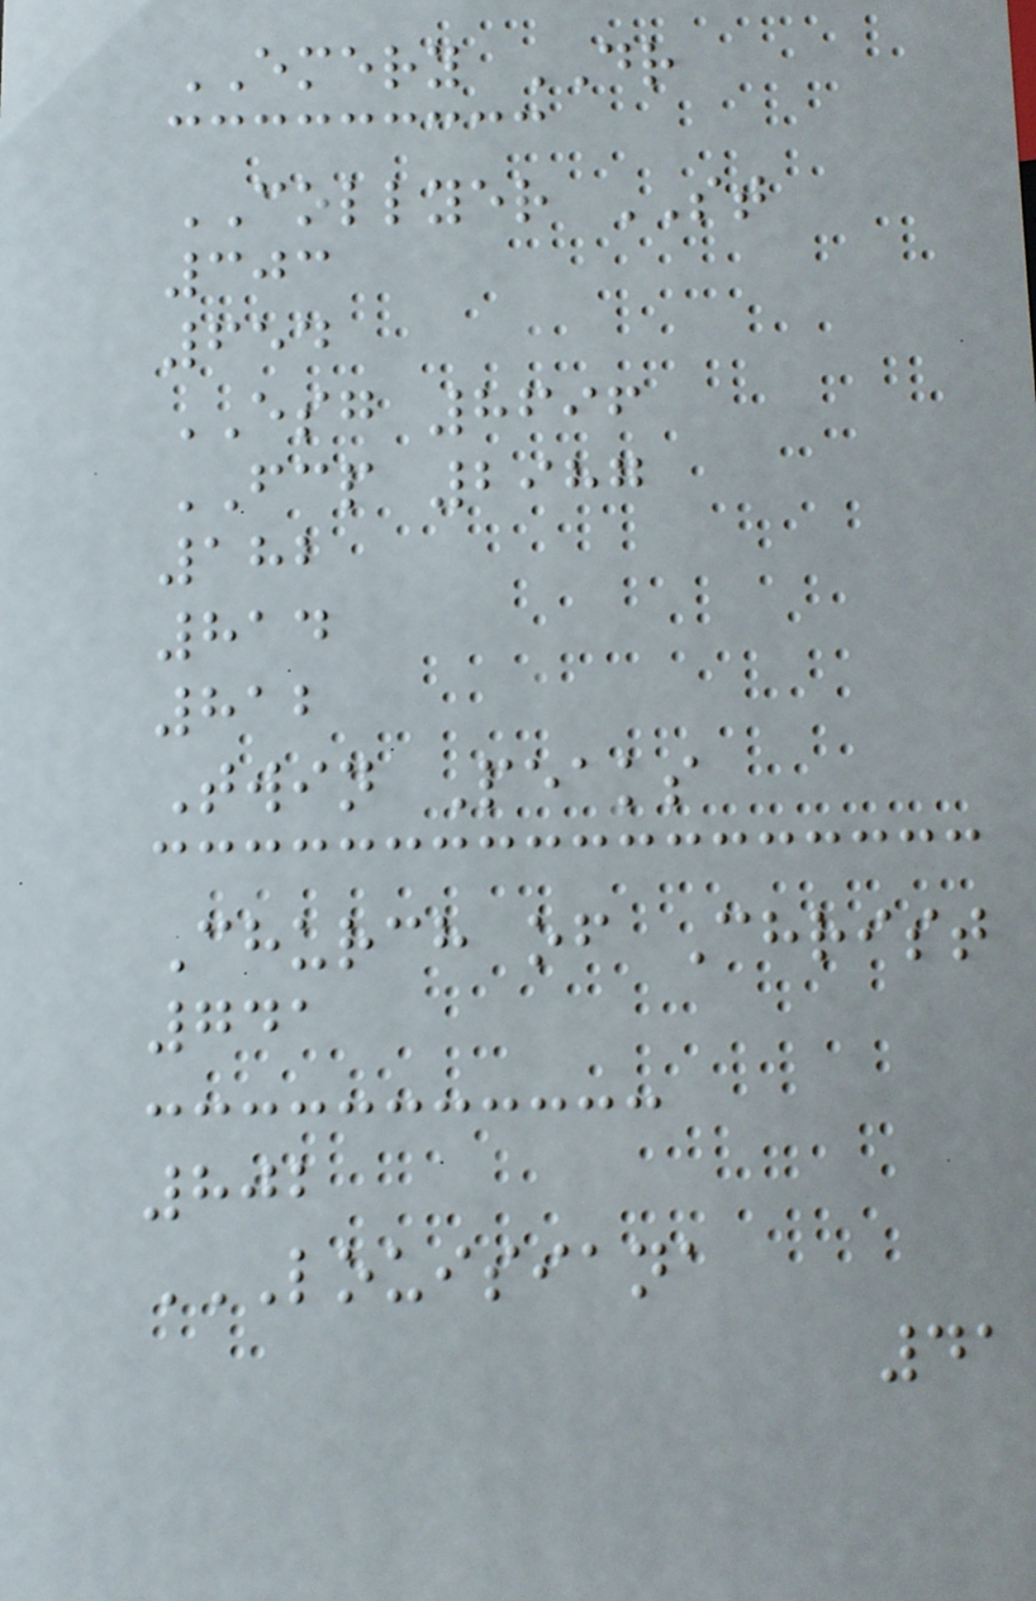EMERY DR
COLLYER ST
303
654
ESG 8696
FCP 2987
182
814
812
Twin Peaks
Church of Christ
741
802
LOUISIANA
41
